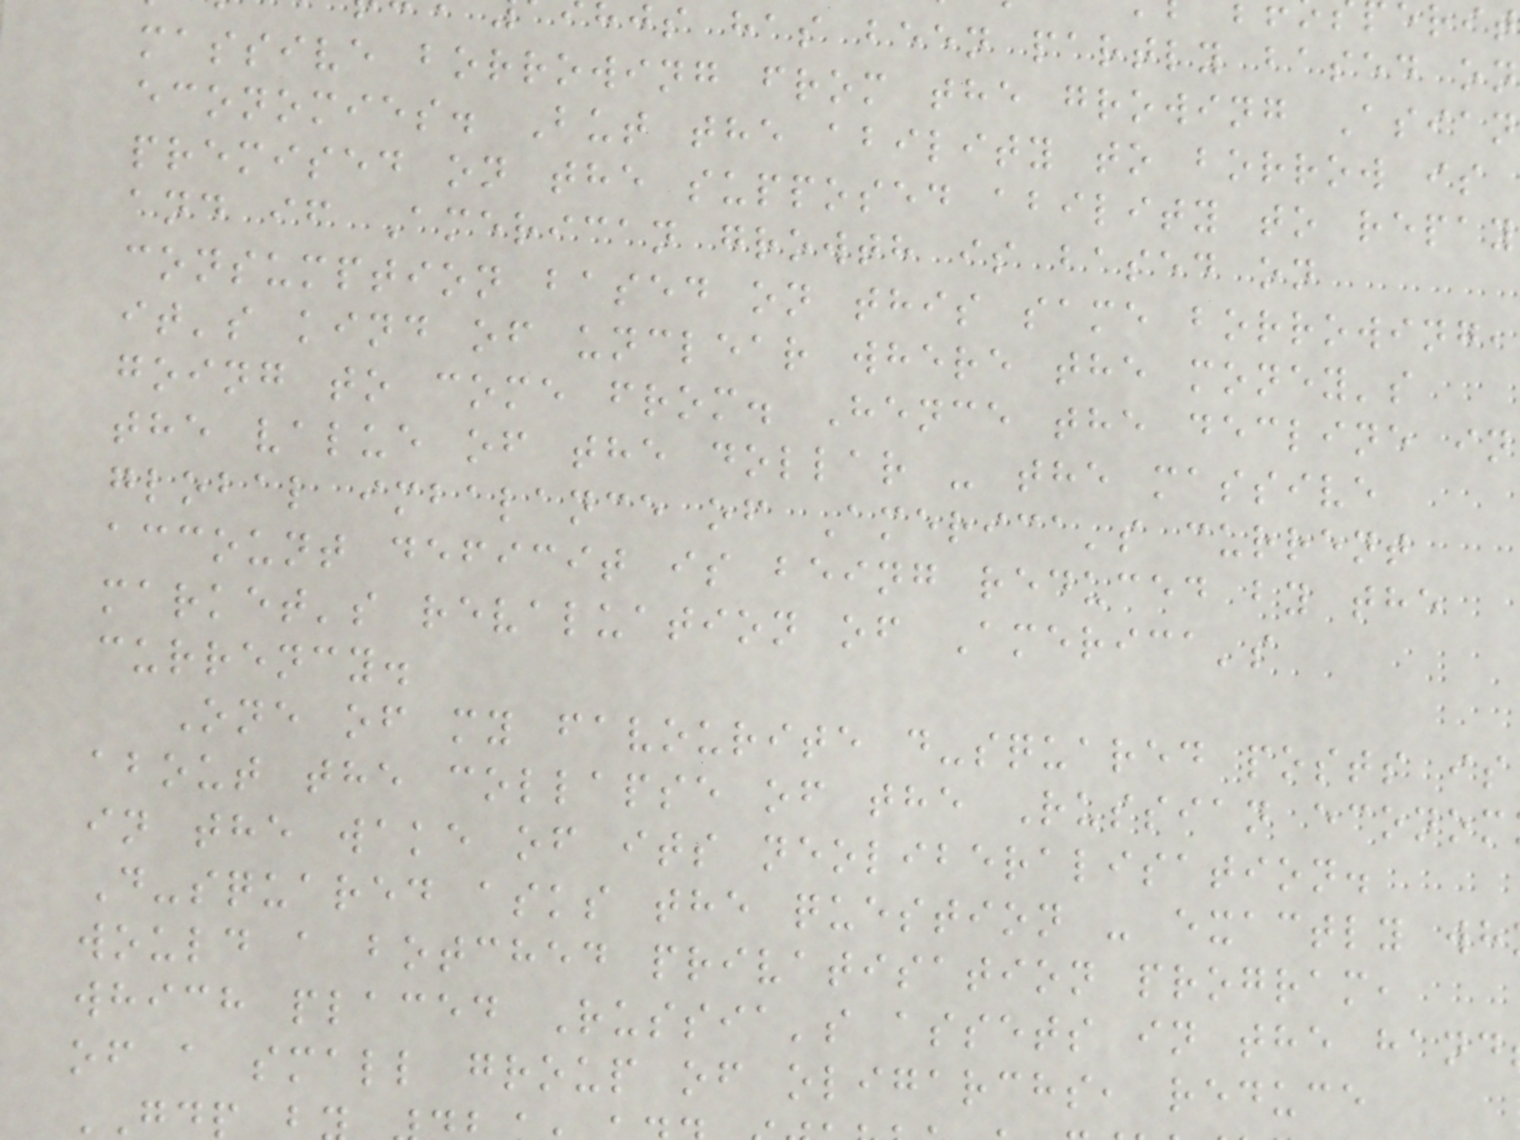js has been partly based on
massive borrowing from the growing Asian
economies. But the ability to borrow is
premised on the supposed ability to repay
and if American growth is based on
consumption based on this same borrowing,
it's kind of unclear where the money's
going to come from. Hence the decline in
the value of the dollar - the massive
global imbalance of America's current
account deficit is being reduced by the
market's revaluation of America's
currency.
One of my favourite d-squared posts is
about the collapse of the Russian econom
in the wake of its neoliberalisation.
D-squared asks the question - exactly wh
would a botched privatisation program,
which placed Russia's assets in the hand
of a small group of oligarchs, reduce
